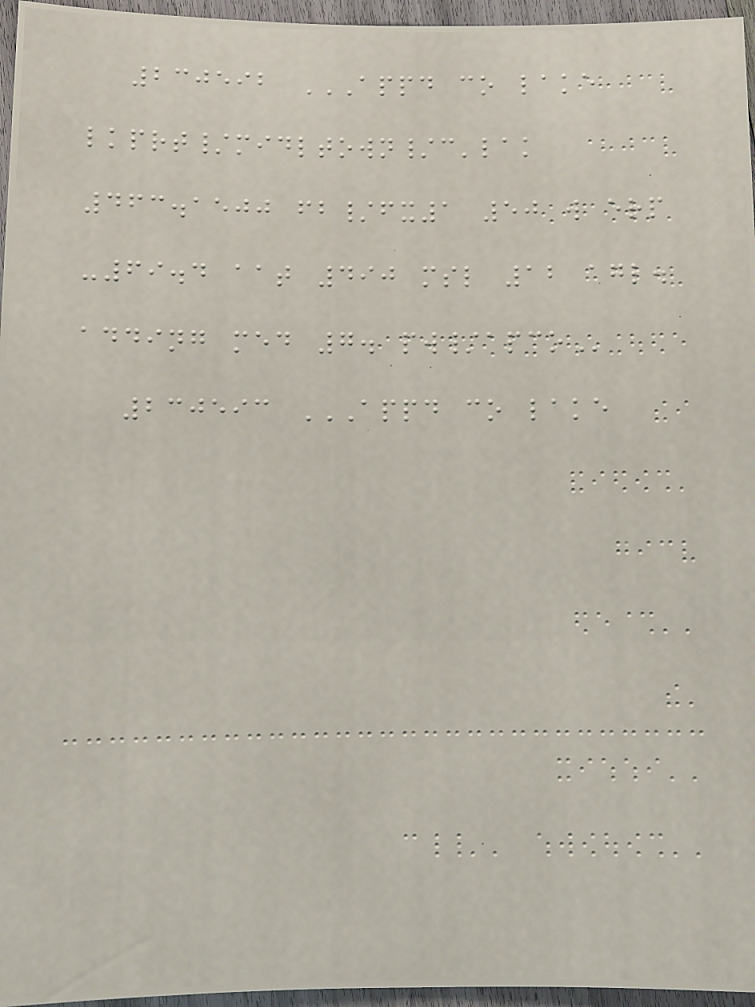230592 APPD CO LAKE
LKPRT/MIDLTOWN/C'LAK
463.1500 FB/FX1 50 W ERP
-69.4 AAT 490 MSL 12 AGL.
ADDING MED 7. PW/APCO
230593 APPD CO LAKE
